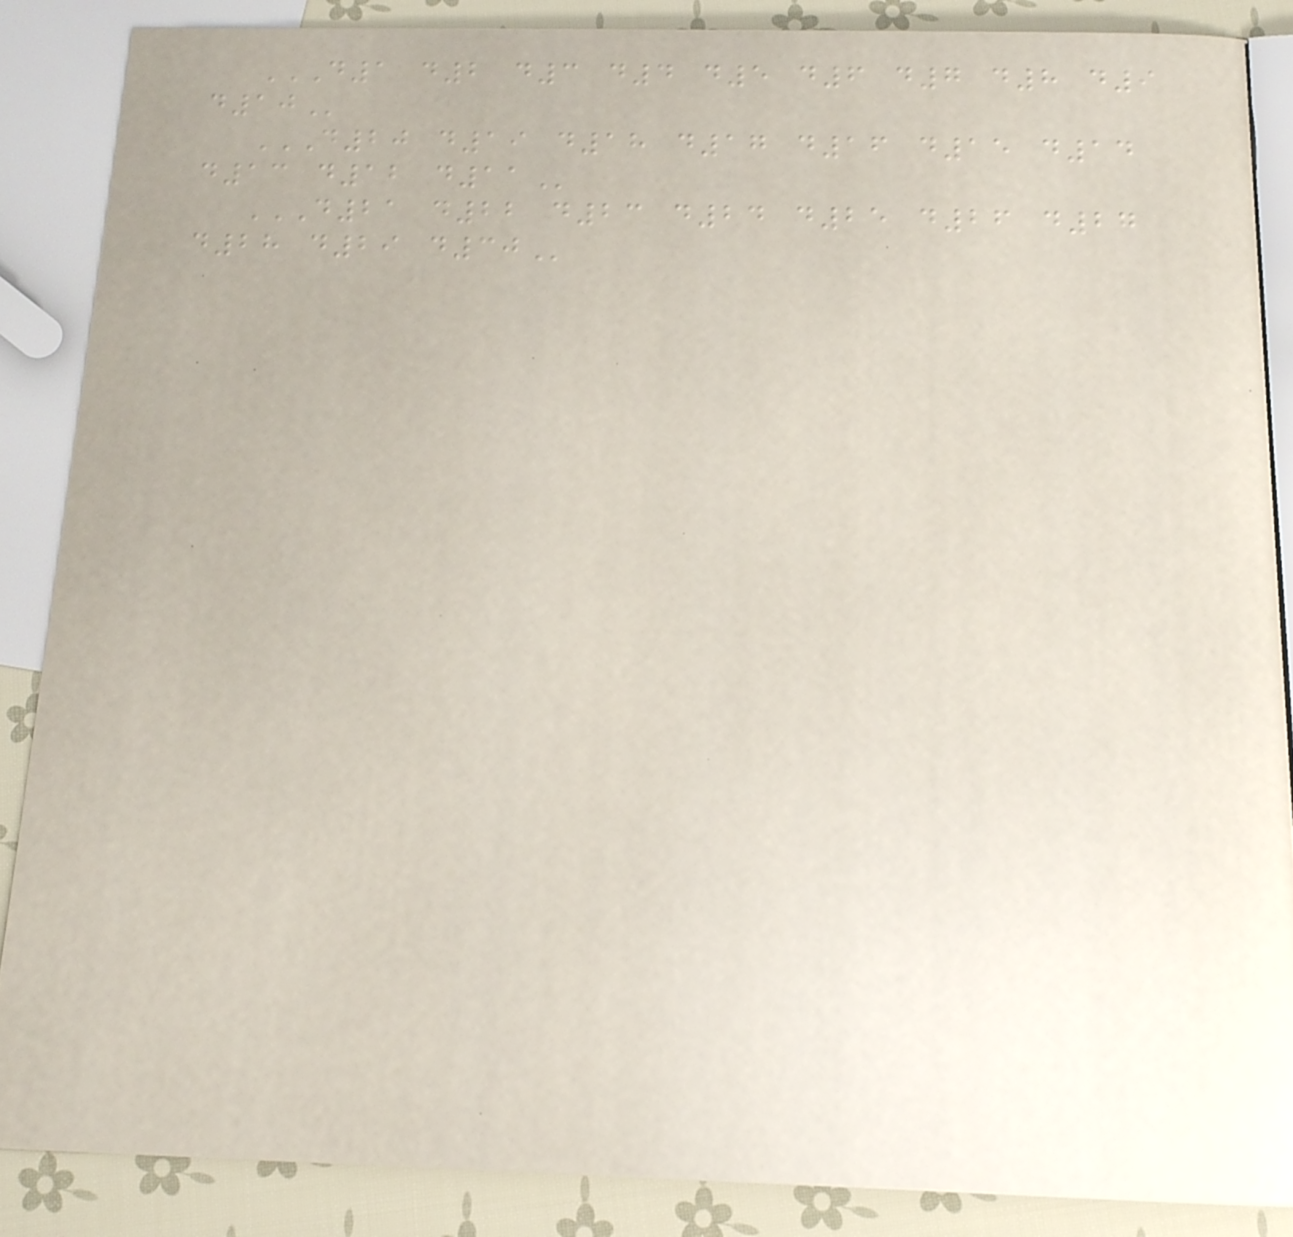D1 D2 D3 D4 D5 D6 D7 D8 D9
D10
D20 D19 D18 D17 D16 D15 D14
D13 D12 D11
D21 D22 D23 D24 D25 D26 D27
D28 D29 D30
